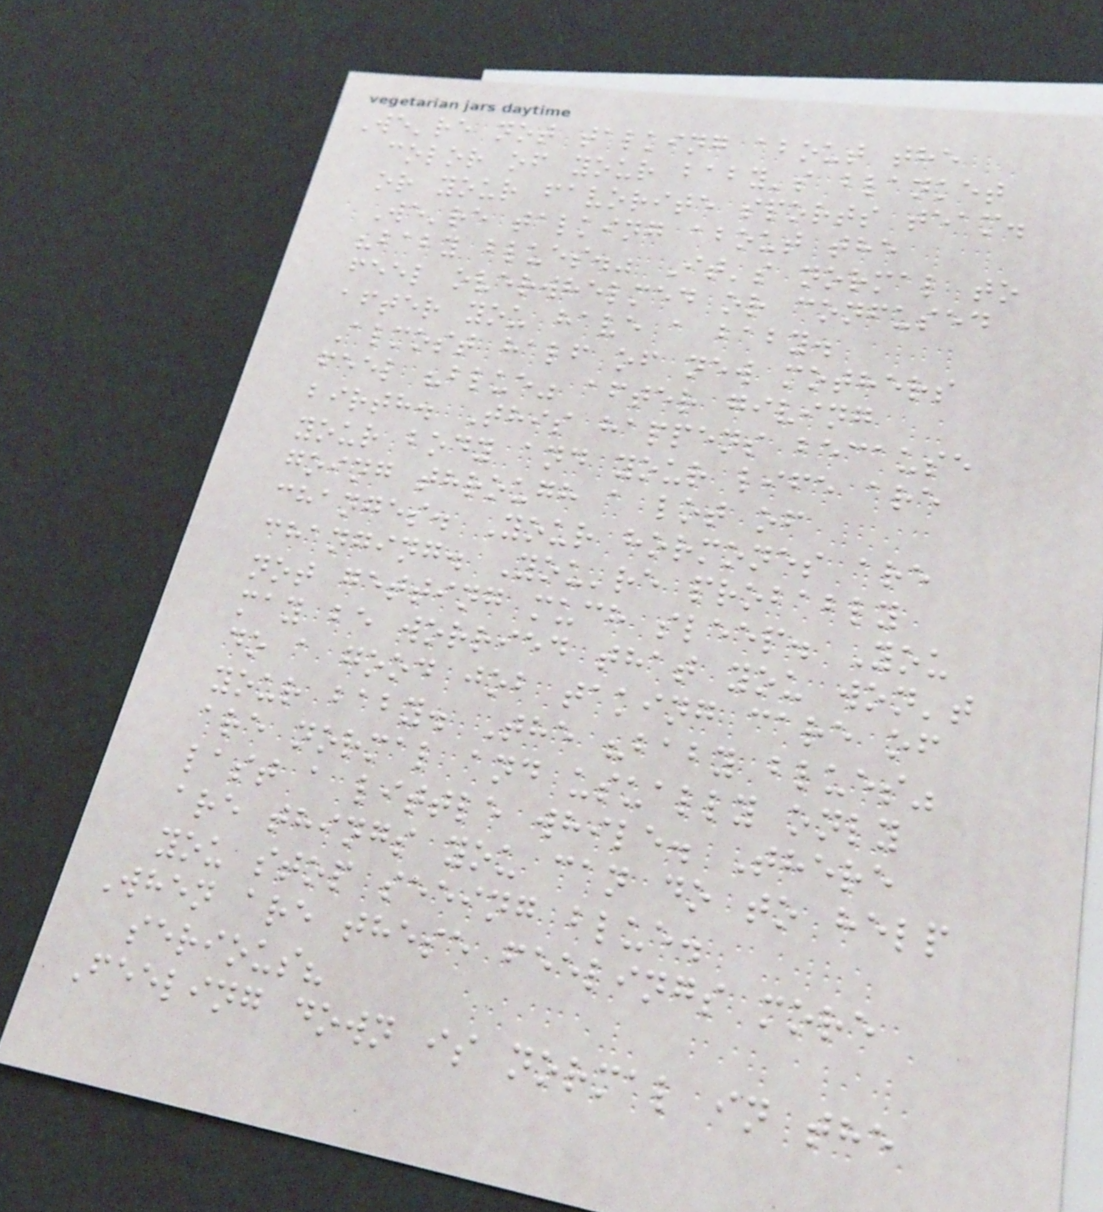We're not talking about the
color of your baby's blanket
or your favorite sports team.
We're talking about the
"baby blues." It's normal to
feel overwhelmed or confused
after you have a baby.
Almost half of new mothers
feel "blue" after giving
birth. This happens because
your body and your life are
going through a lot of
changes. Your hormones are
changing. You're probably
not getting much sleep. You
may be worried that you won't
do a good job taking care of
your baby. The "baby blues"
are normal and usually only
last a little while. There
are things you can do to help
you stop seeing blue.
When are these feelings more
serious?
Feeling down is normal in the
